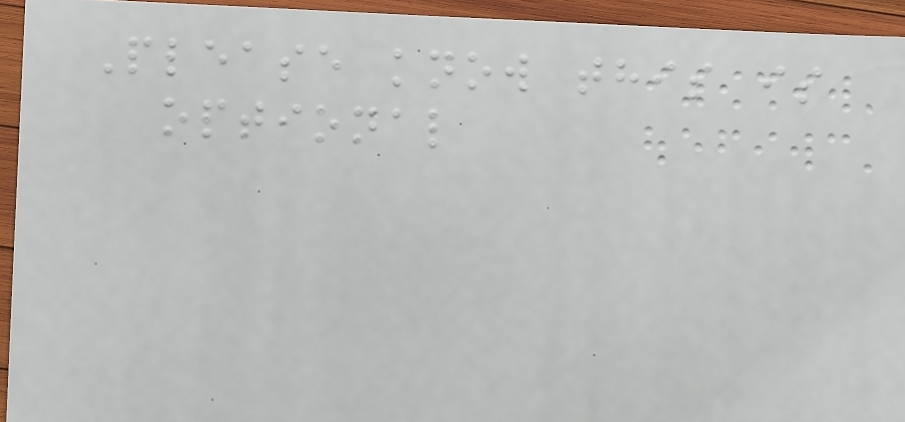Please know this is
optional
